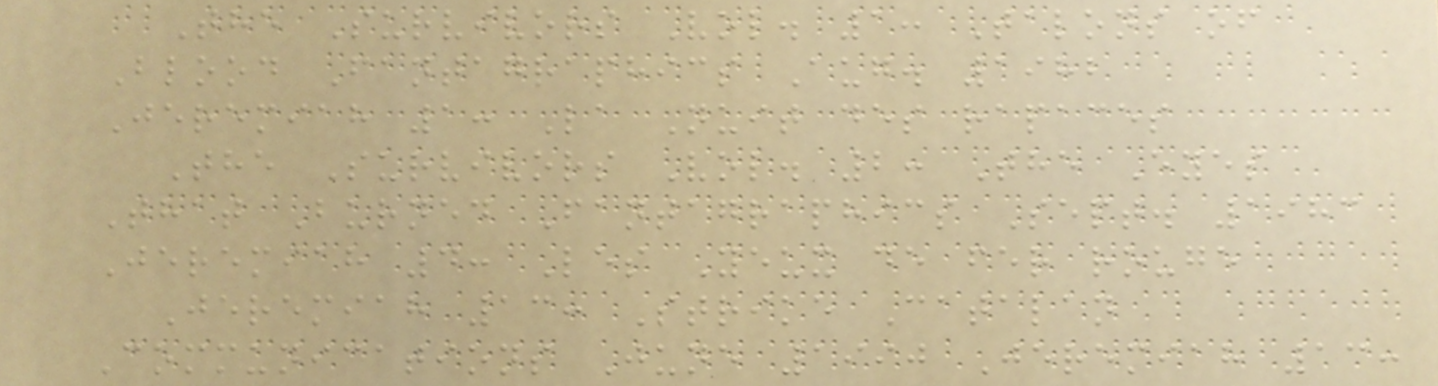The Survivors Vol. 1: Talons of
Blood Fantagraphics Aug. 1982
Jeremiah 1: La Nuit des rapaces
The Survivors Vol. 2: The Eyes
That Burned Fantagraphics Sept. 1983
Jeremiah 4: Les Yeux de fer rouge
Jeremiah 13: Strike Catalan
Communications June 1990 Jeremiah 13:
